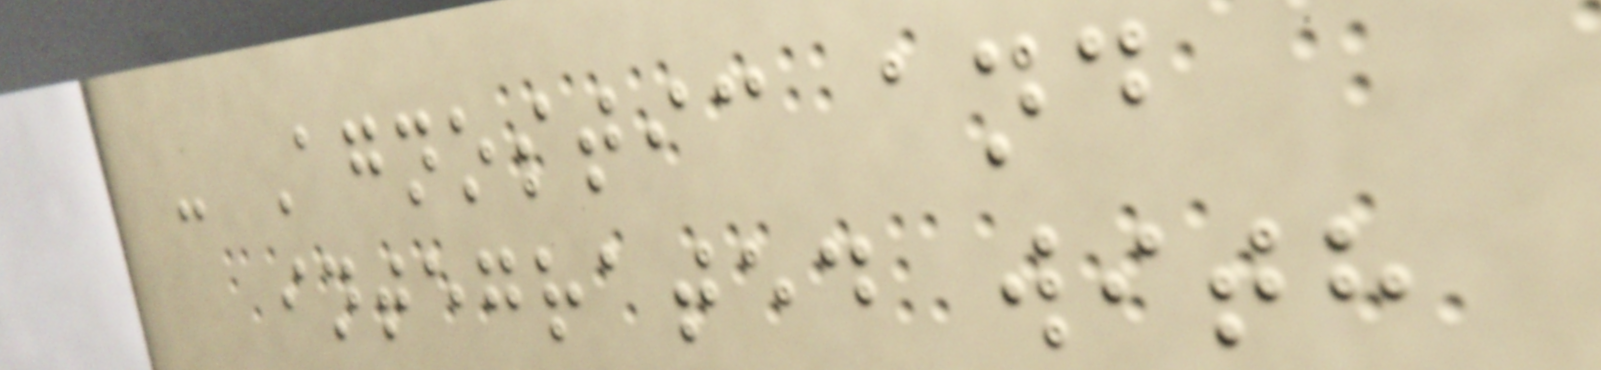- Agnostic and
integrated with
